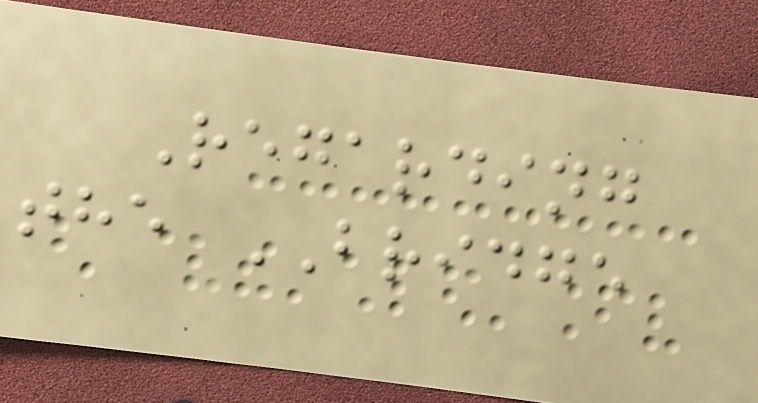Regarding
the BRIDGE
